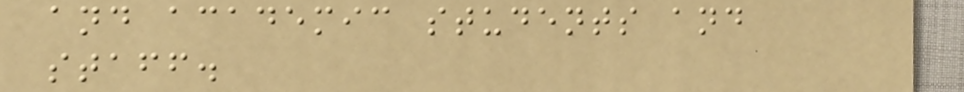and academic students and
staff.
